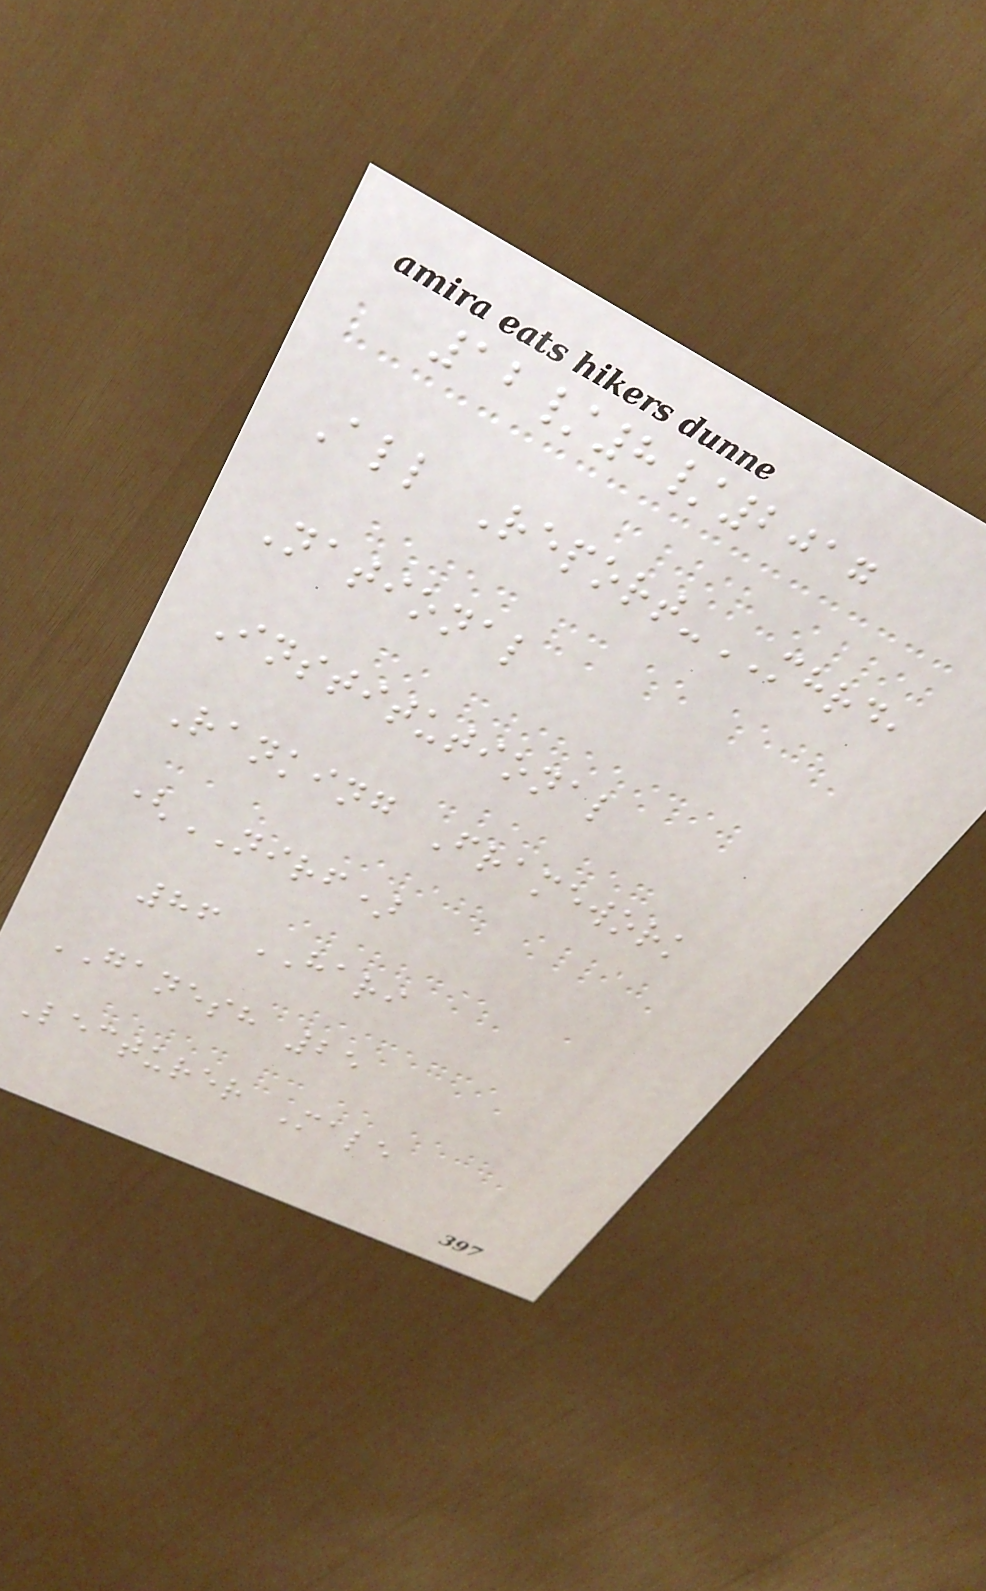12/8/2017
All Report-MHRD,
National
Institutional
Ranking Framework
(NIRF)
86 HARI
GANESH 25
Lecturer Male
